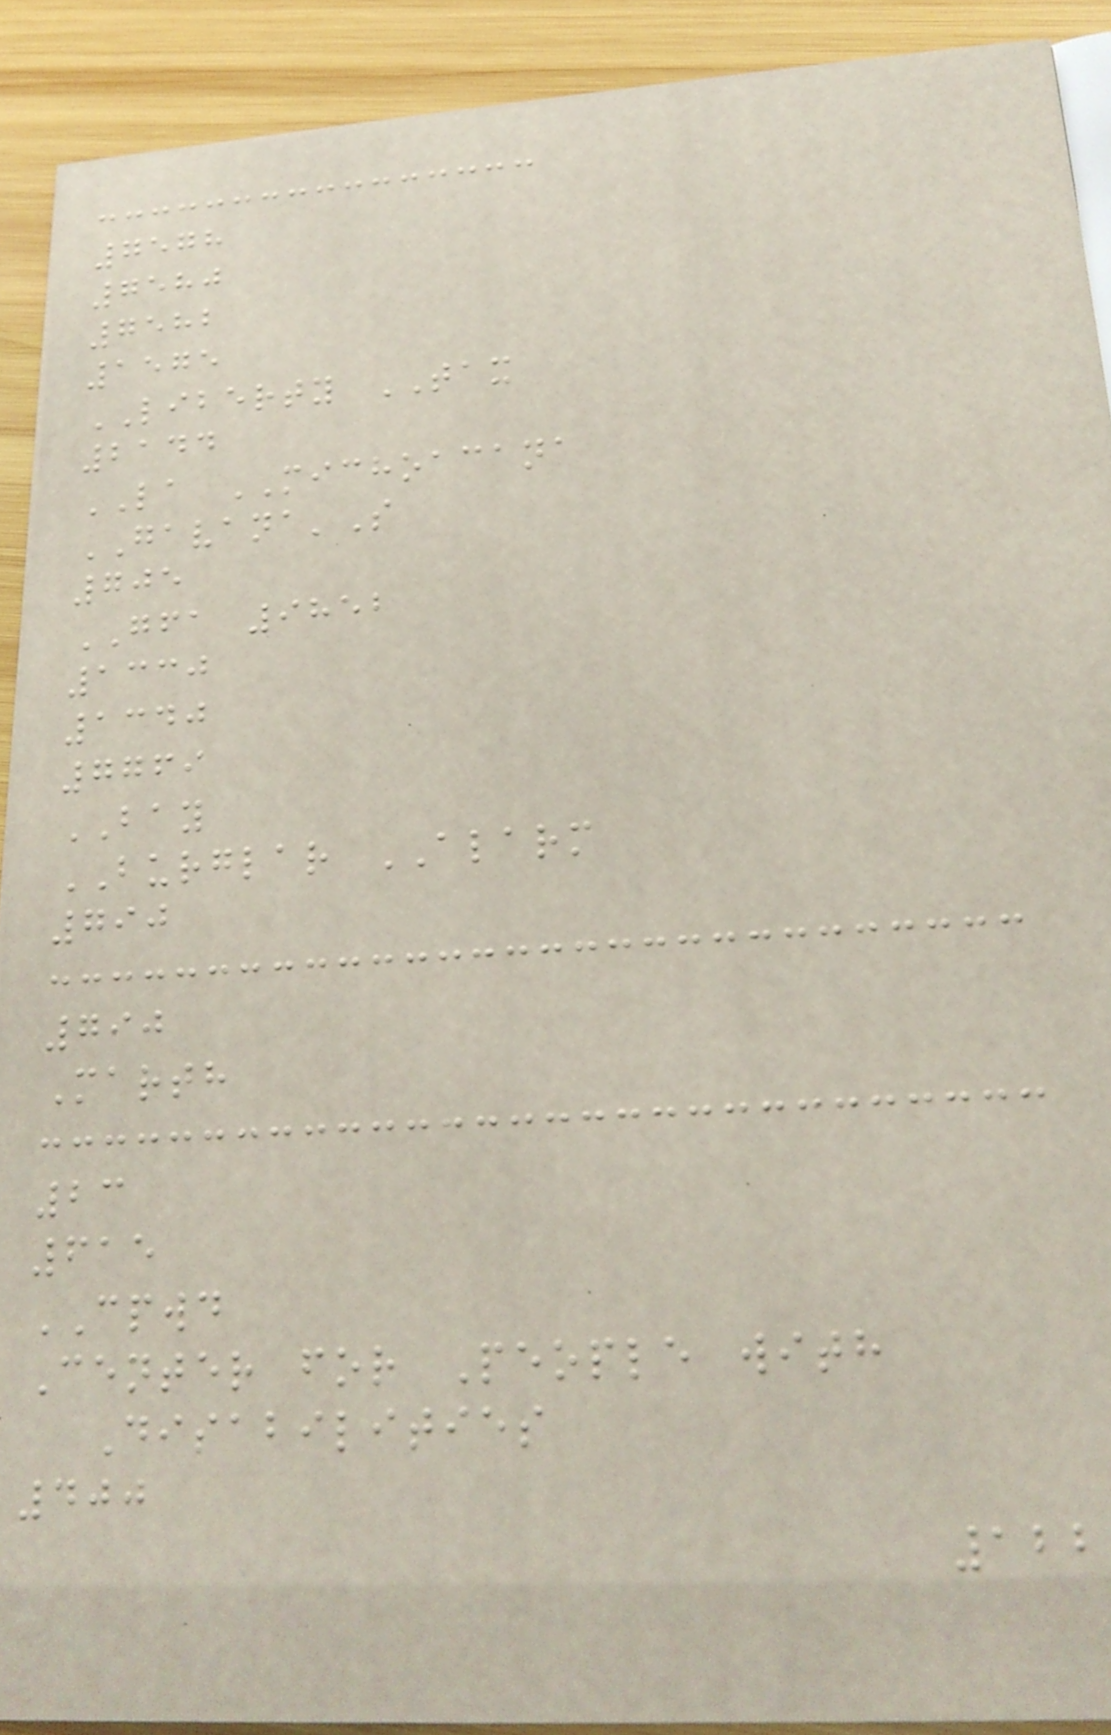7578
7580
7582
1575
LIBERTY TAX
2144
LA MICHOACANA
GAVANA'S
705
GFA 9852
1330
1340
7769
BAY
BURGLAR ALARM
790
790
Marth
23
615
CPWD
Center for People with
Disabilities
400
122
